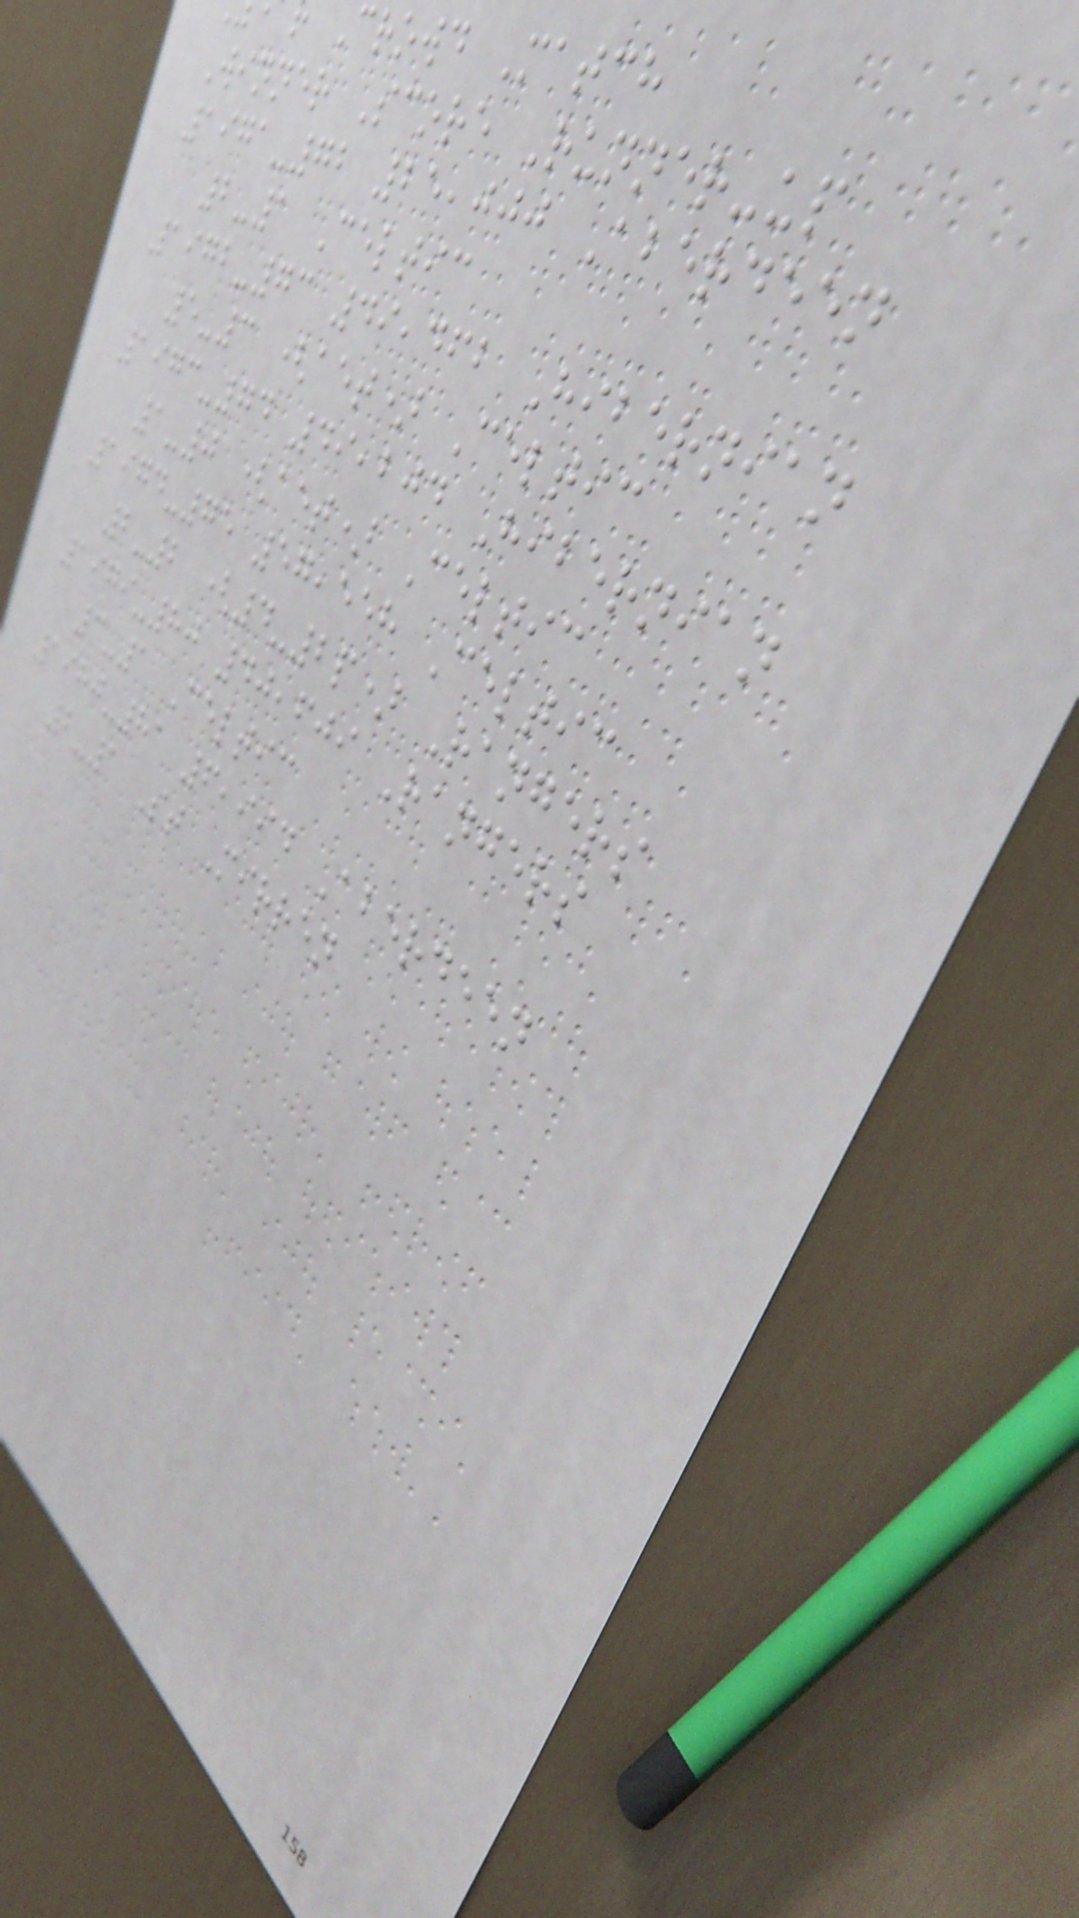Crowd Match
Winner Score Runner-up
1971-72 25,000 Aberdeen
2-1 Celtic
1972-73 49,462 Hibernian
5-3 (aet) Celtic
1973-74 49,204 Hibernian
1-0 (aet) Celtic
1974-75 57,558 Celtic
2-2 (4-2p) Rangers
1979-80 40,609 Rangers
3-1 Celtic
1980-81 6,994 Aberdeen
2-1 St Mirren
